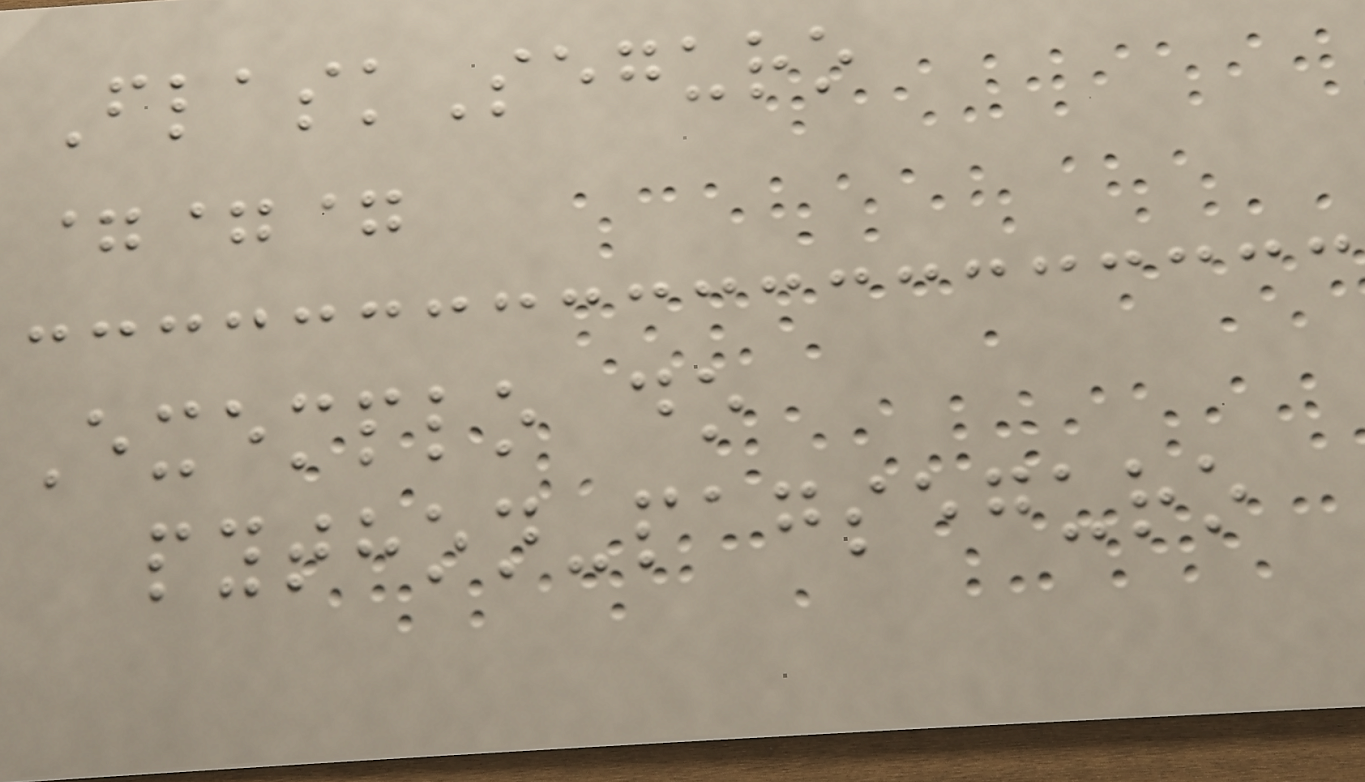FlaskSeguro
===
Exemplo do
python-pagseguro
